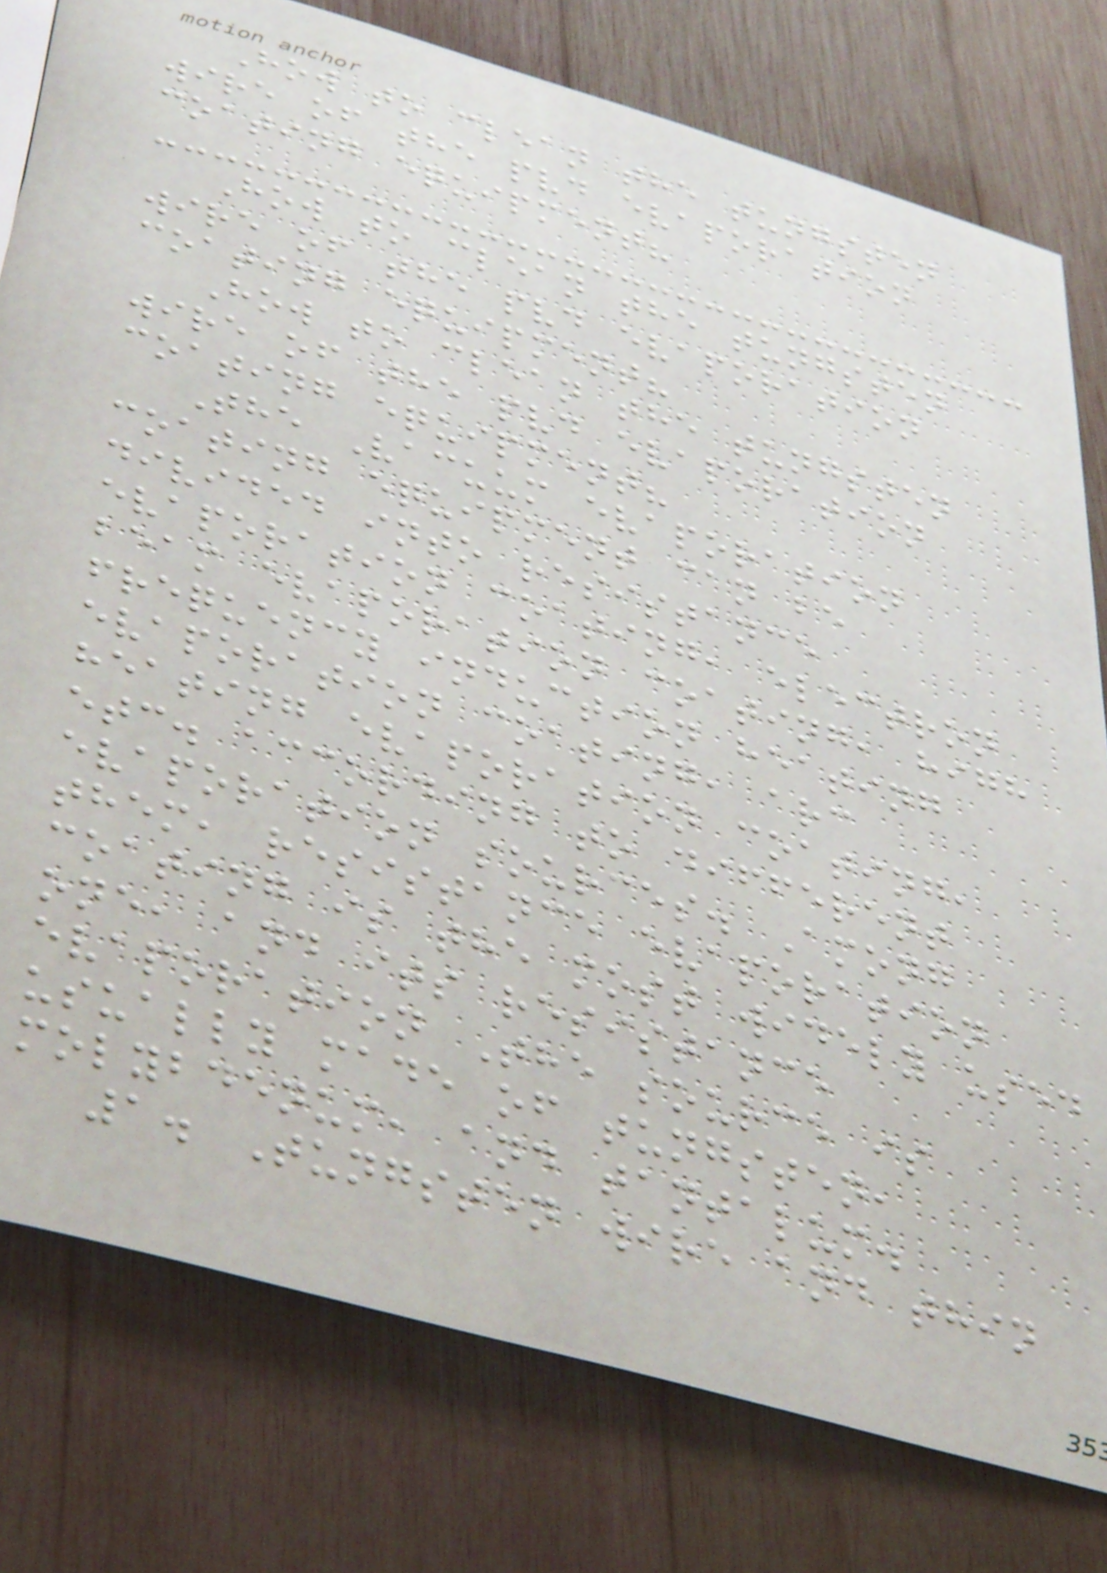How to clean the tungsten
wire of the pvd evaporation
coating equipment?
How to clean the tungsten
wire of the pvd evaporation
coating equipment?
How to clean the tungsten
wire of the pvd evaporation
coating equipment?
The Vacuum evaporation
coating equipment can be
divided into resistance
evaporation coating, electron
beam evaporation coating, high
frequency induction heating
evaporation coating, arc
heating evaporation coating,
etc. according to different
evaporation sources. Among
them, resistance evaporation
coating is the most widely used
one, and its resistance
evaporation The source is
usually made of tungsten,
molybdenum, and tantalum.
1. Tungsten wire and thin
